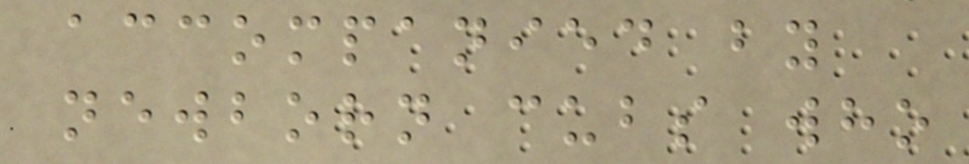accompanied by
newborn cubs who
